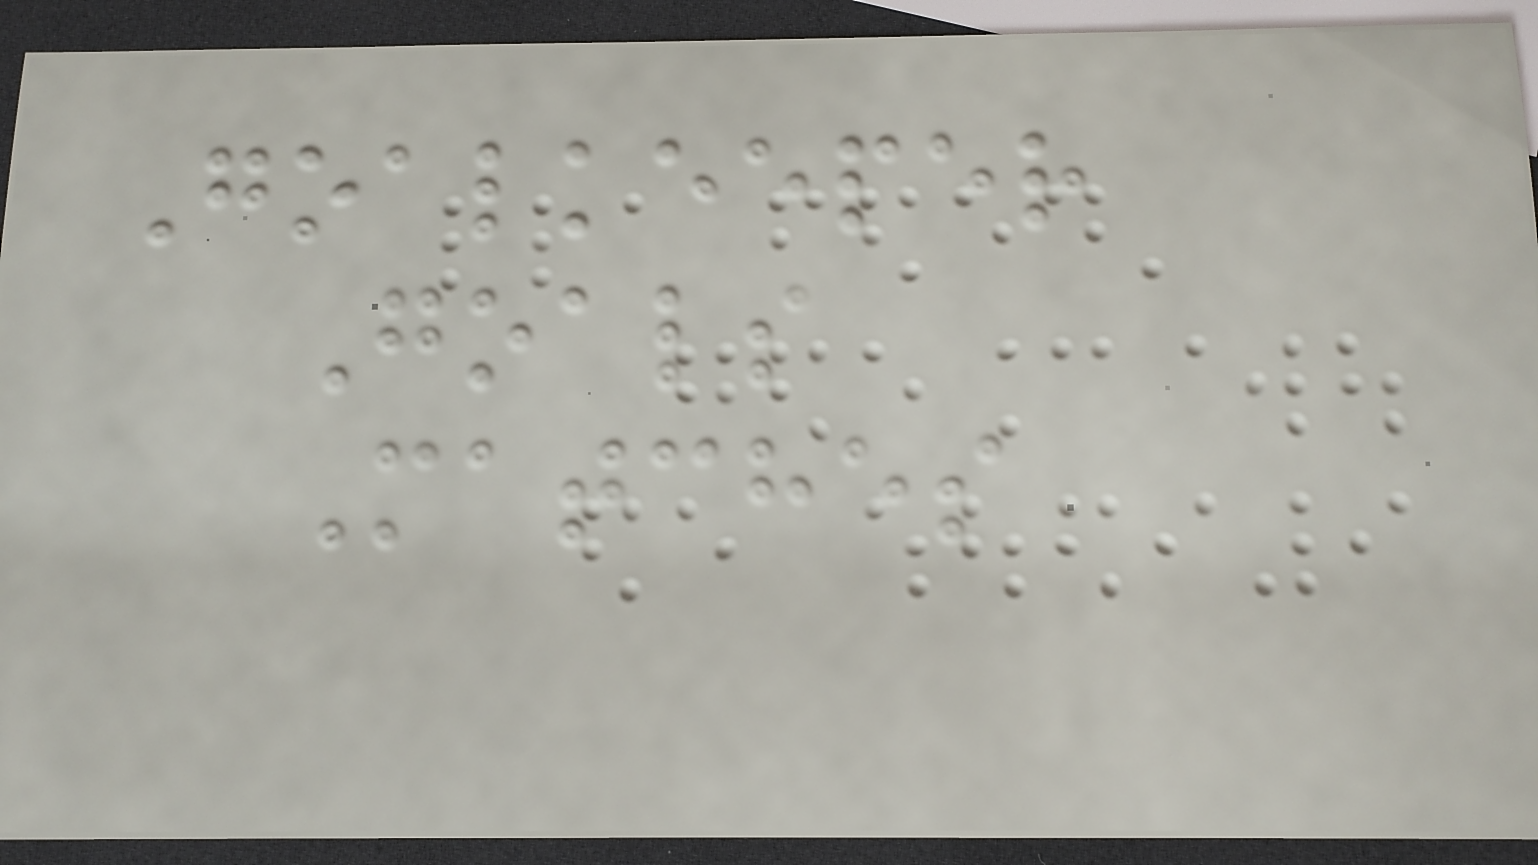Goalkeeper
Goals
Matches
